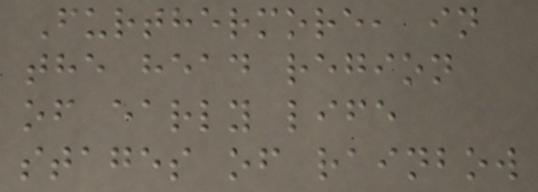Furthermore, in
the head region
of early life
stages of rainbow
